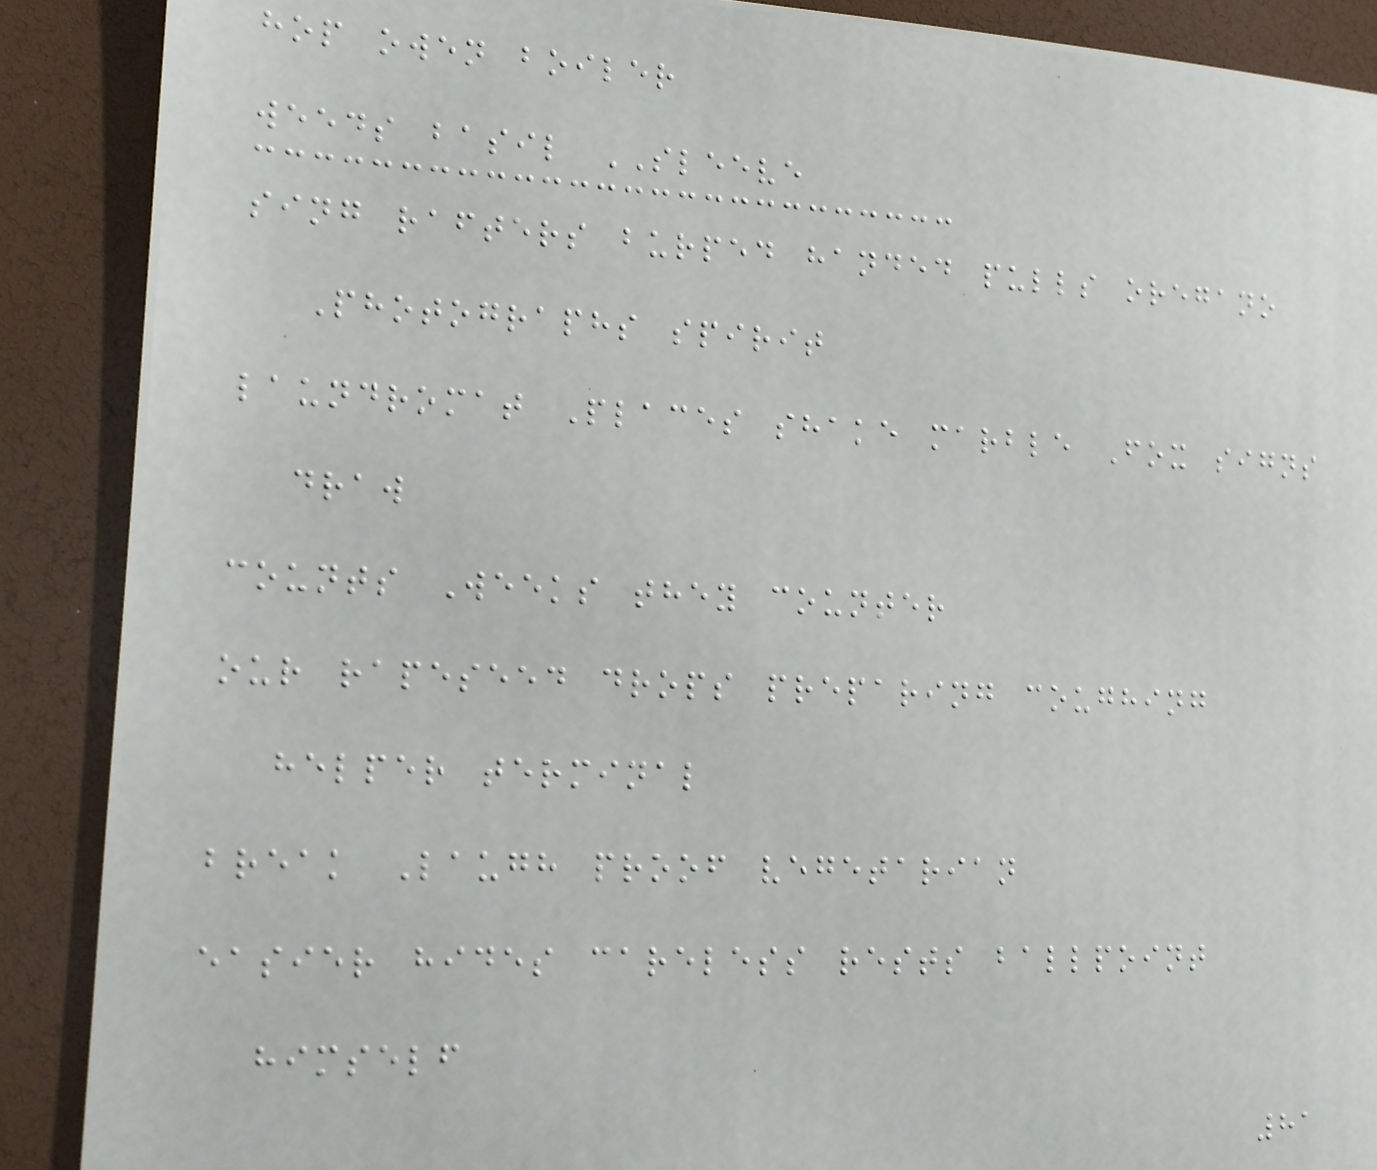hop owen boiler
weeds basil SLEEVE
sing rafters burped handed pulls oregano
Photographs spirit
laundromat Places shake marble Fox signs
draw
counts Weeks they counter
our rapeseed drops preparing coughing
helper terminal
break Laugh proof vegetarian
easier hides careless rests ballpoint
himself
81
